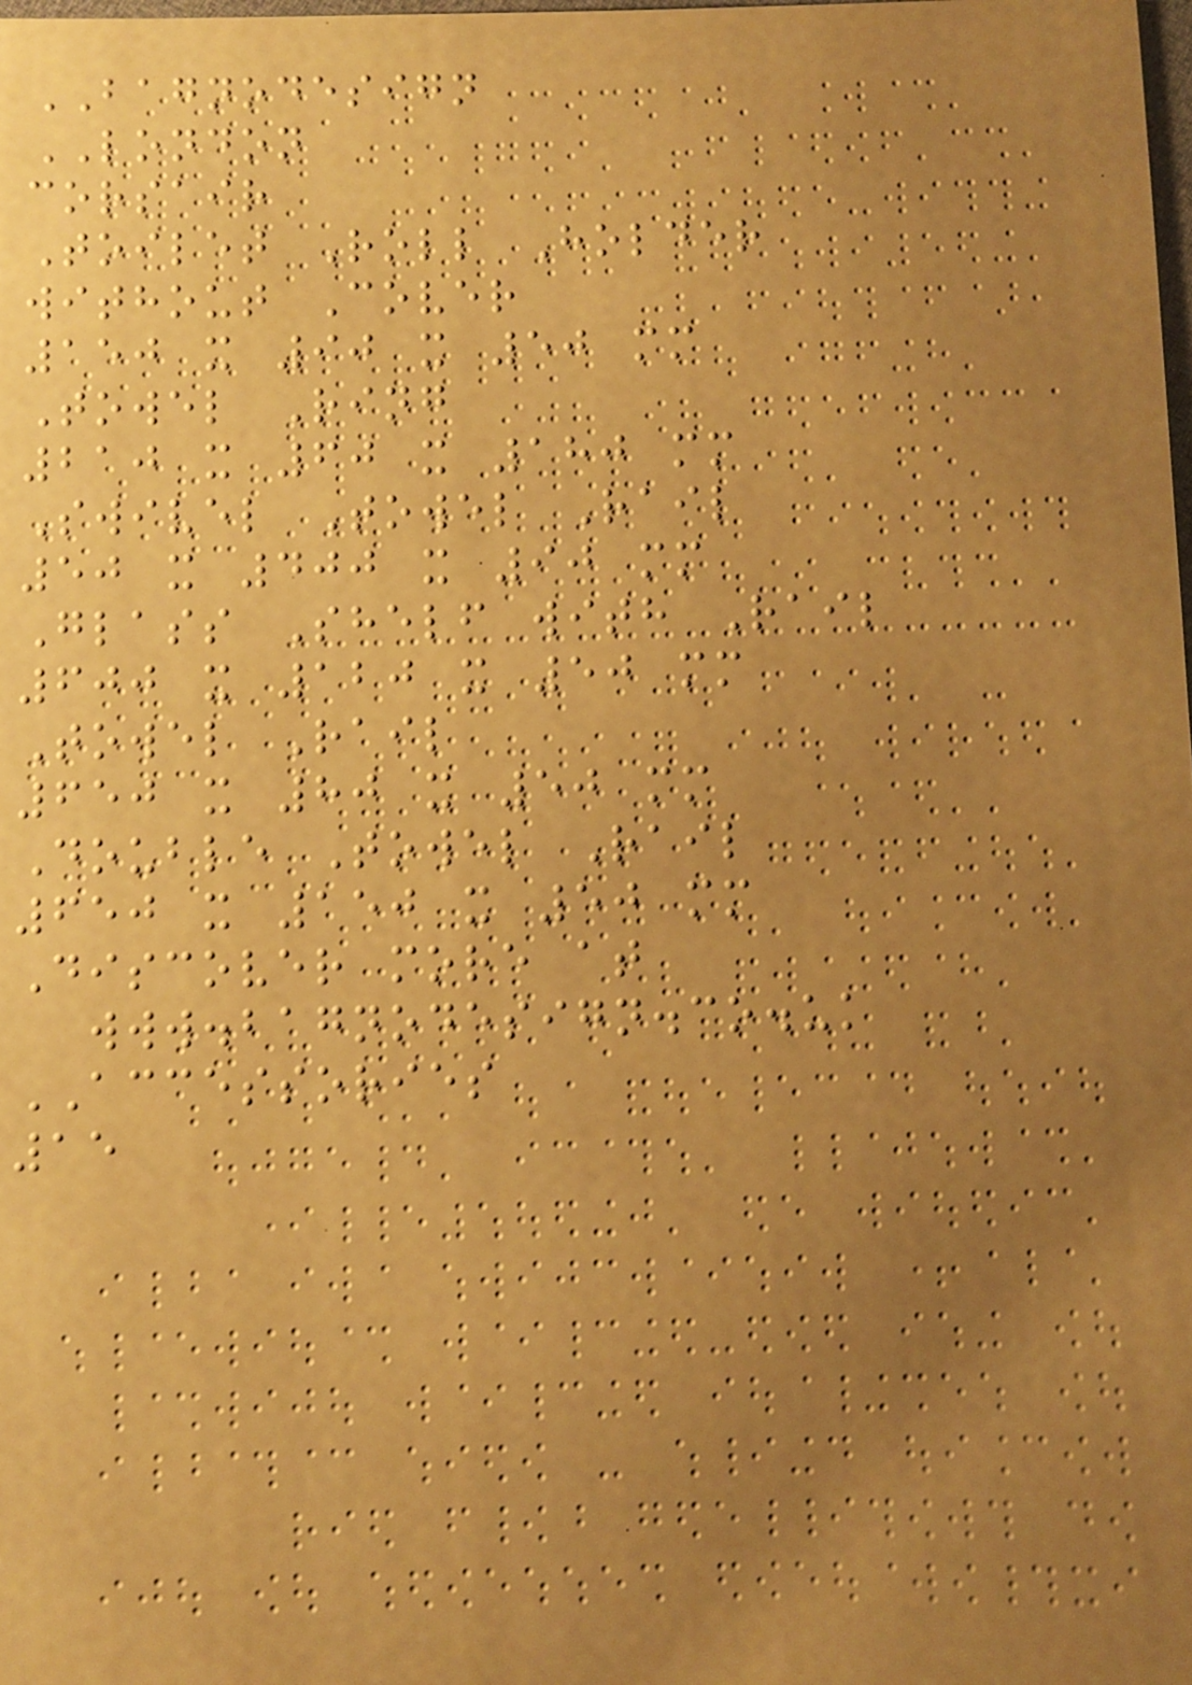BAGNODESIGN
LONDON
corsair
Toilet Roll Holder
without Cover
150 x 90 x 50 mm
Towel Ring
210 x 60 x 180 mm
Swivel Towel Rail
50 x 400 x 90 mm
Glass Shelf with Rail
600 x 120 x 50 mm
Towel Rail
650 x 80 x 50 mm
Double Towel Rail
650 x 150 x 50 mm
Discover more at
www.bagnodesign.co.uk
ACCESSORIES
15
